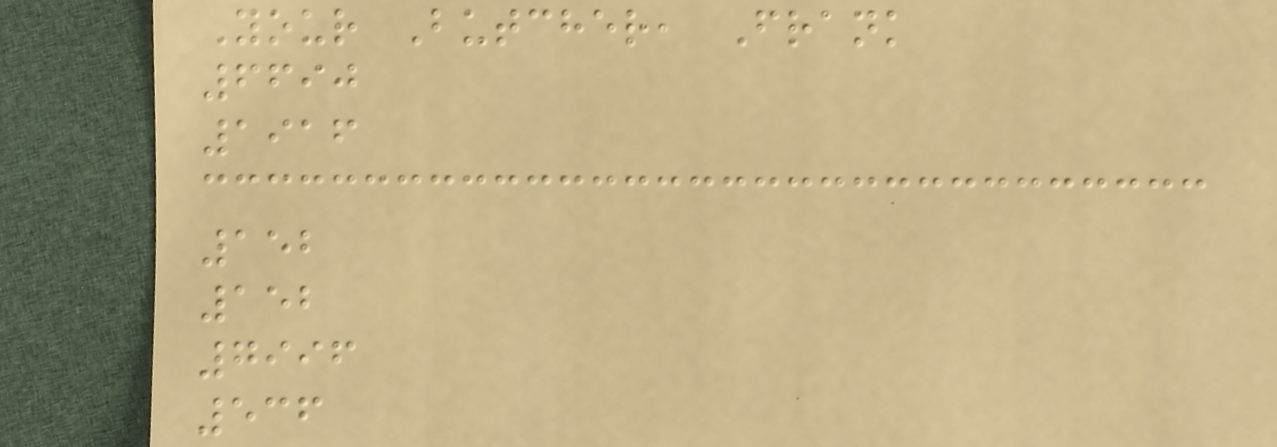Your Butcher, Frank
6690
1916
152
152
7996
536
